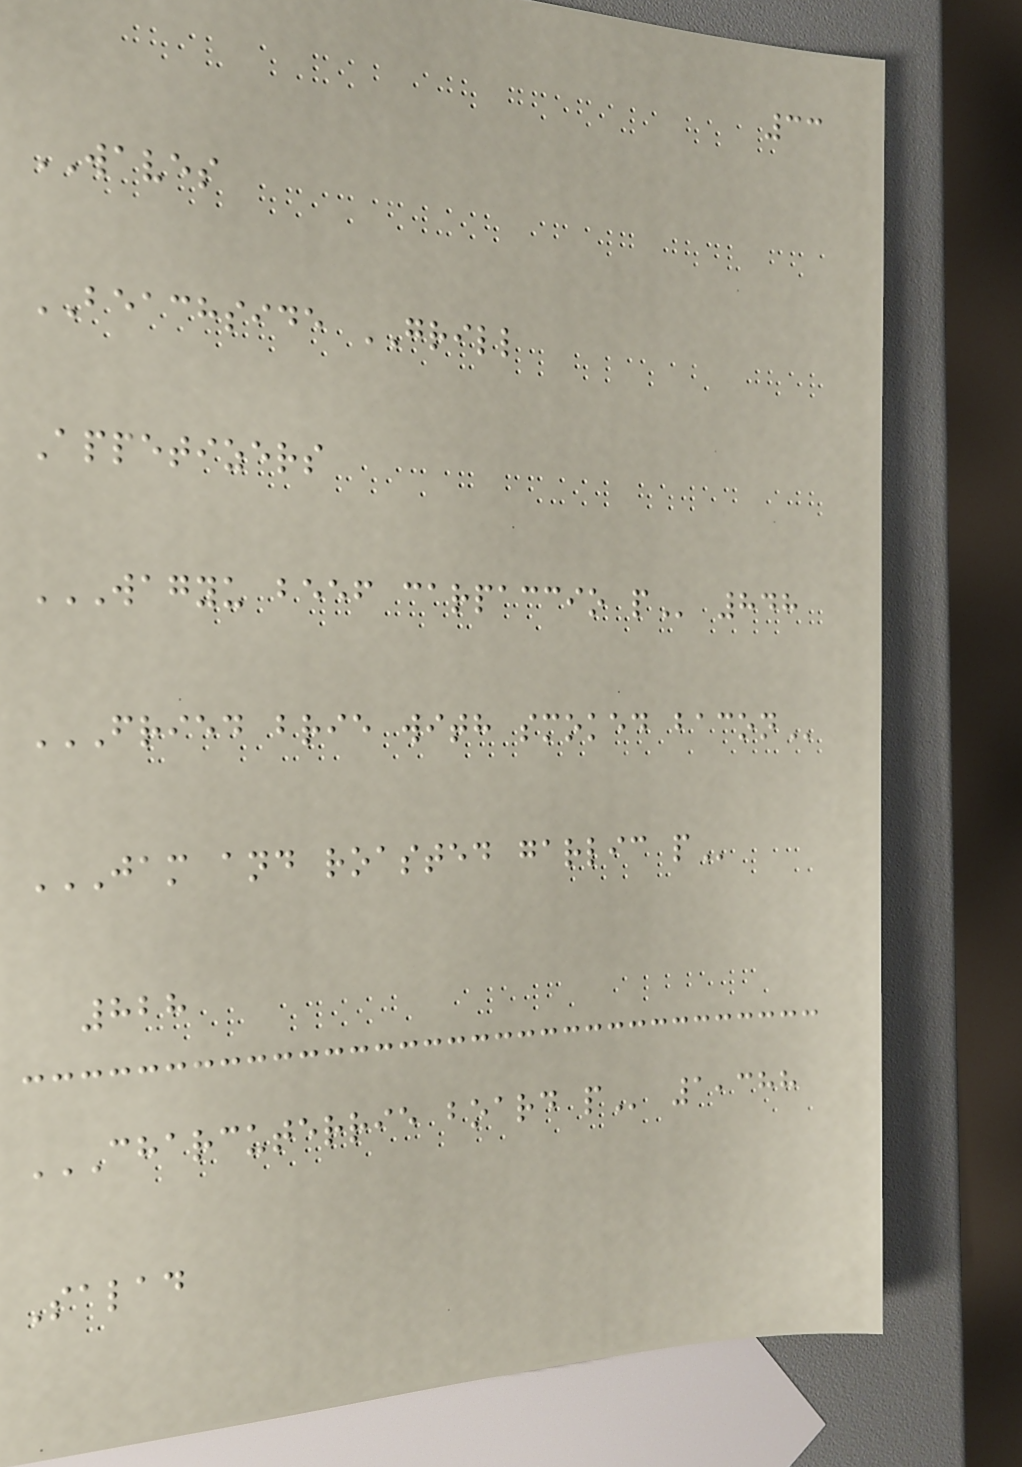33
WAVES
BEACHSIDE GRILL
Appetizers
WAGYU BEEF CARPACCIO P 848
FRIED BRIE WITH SMOKED BACON
JAM AND ROASTED GARLIC P
828
CHARCUTERRIE BOARD P 1,388
Salad
